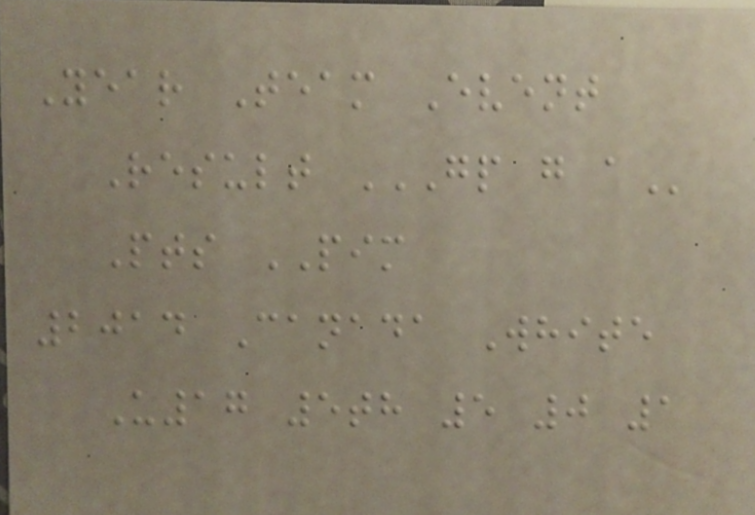Year Team Event
Result GP G A
Pts PIM
2014 Canada White
U17 5th 5 0 1
